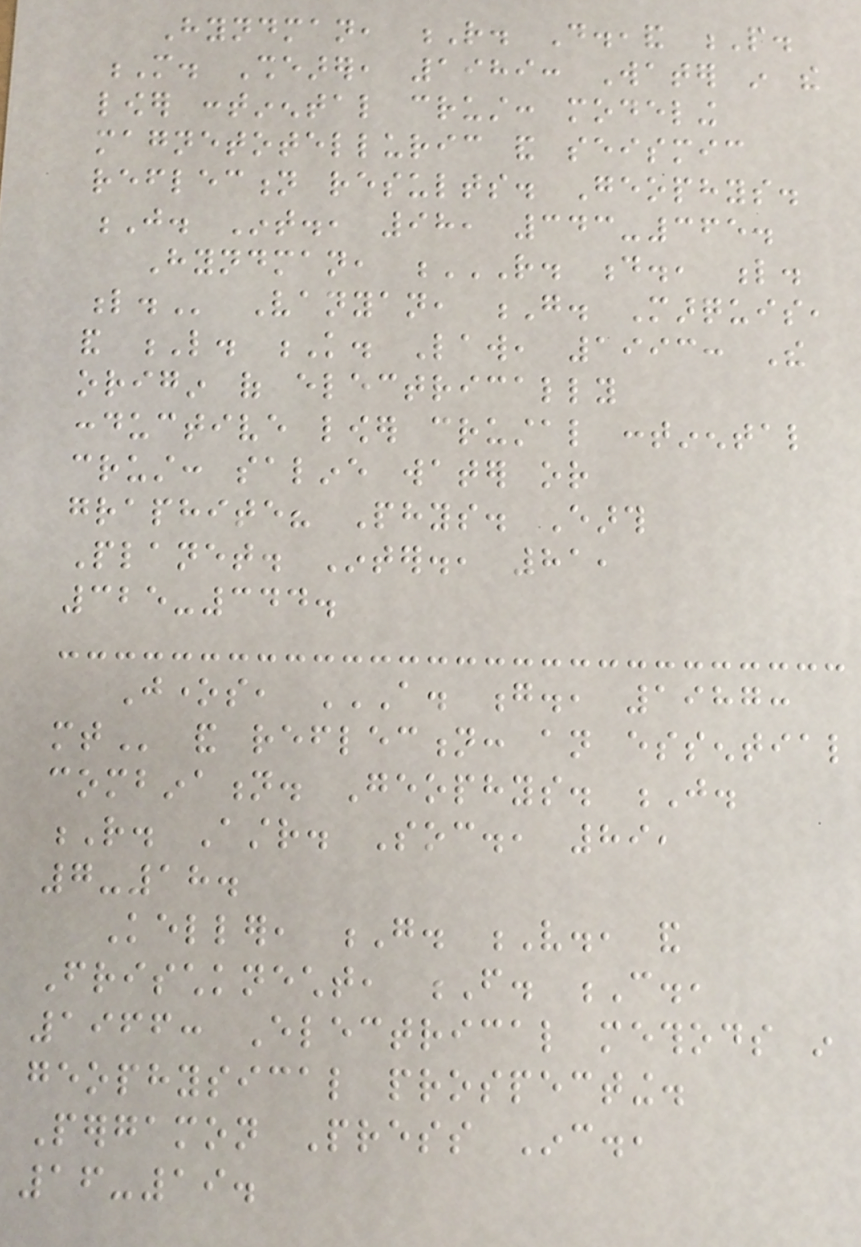Hyndman, R. D.,and P.
M. Shearer, 1989: Water in the
lower continental crust: modeling
magnetotelluric and seismic
reflection results. Geophys.
J. Int., 98, 343-365.
Hyndman, R. D., L.
L. Vanyan, G. Marquis,
and L. K. Law, 1993: The
origin of electrically
conductive lower crustal continental
crust: saline water or
graphite? Phys. Earth
Planet. Inter., 81,
325-344.
Jones, A. G., 1987:
MT and reflection: an essential
combination. Geophys. J.
R. Astr. Soc., 89,
7-18.
Keller, G. V., and
Frischknecht, F. C.,
1966: Electrical methods in
geophysical prospecting.
Pergamon Press Inc.,
16-19.
